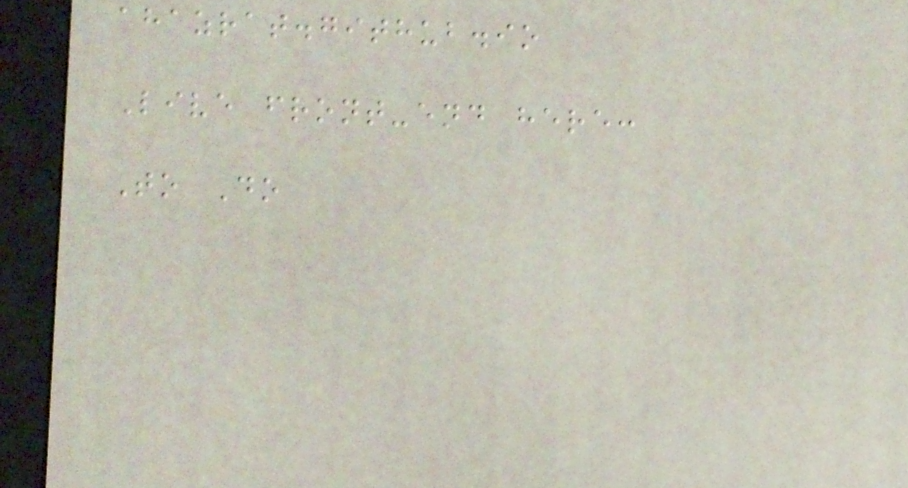ahazrat.github.io
Live front-end here:
To Do
